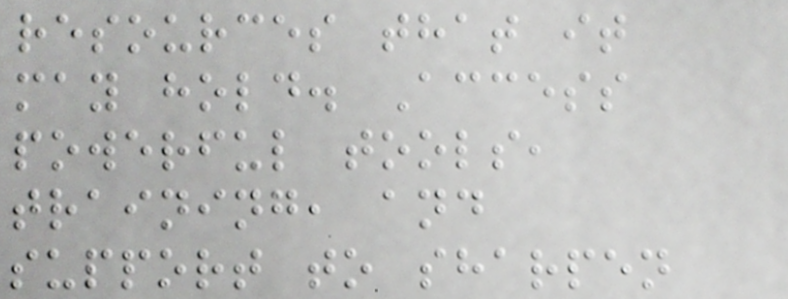resources that it
may hold. Access
powerful tools,
training, and
support to sharpen
